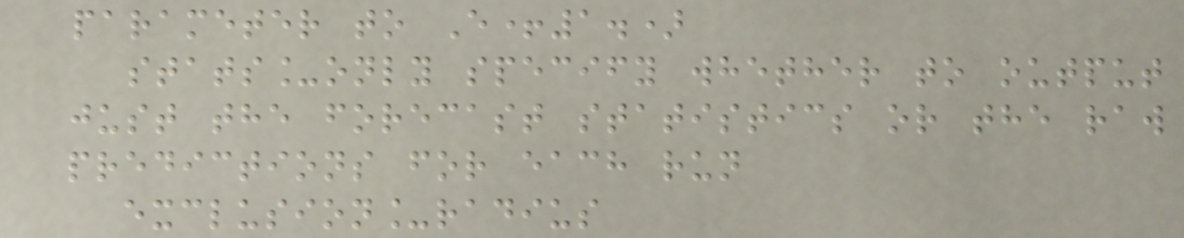parameter to E+1.)
stats_only specify whether to output
just the forecast statistics or the raw
predictions for each run
exclusion_radius
